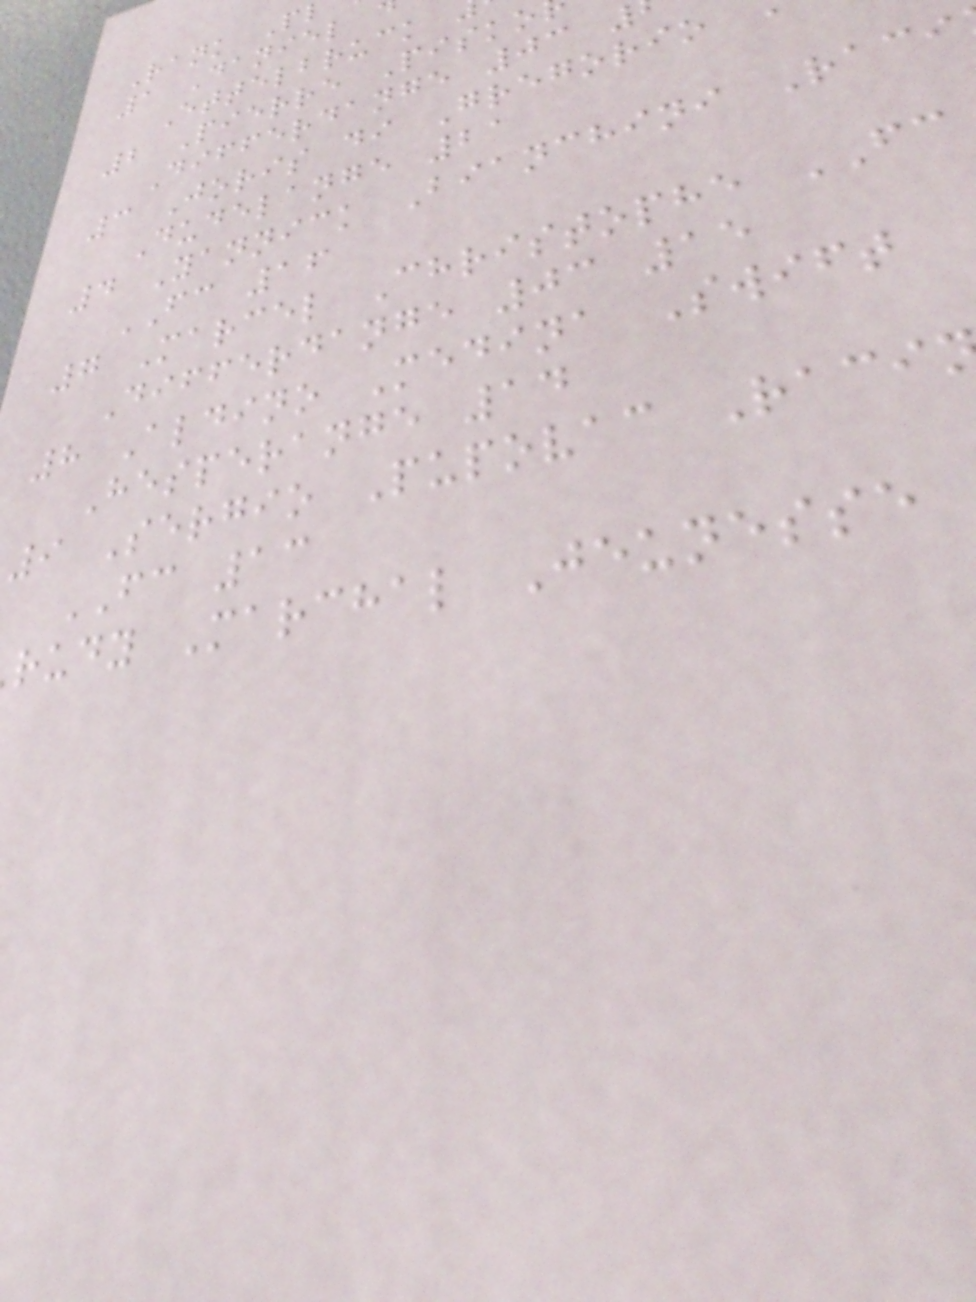Rank P
1 Daniel
Ettelbruck
2 Pierre Pisko
Differdange 03
3 Joris di Gregorio
Dudelange 21
4 Yannick Bianchini Raci
FC 16
7 Marcel Christophe FC
Differdange 03 15
8 Aldino Medina Swift
Hesperange 14
9 Sergio Pupovac Raci
FC 13
rudy Marchal Jeunesse
